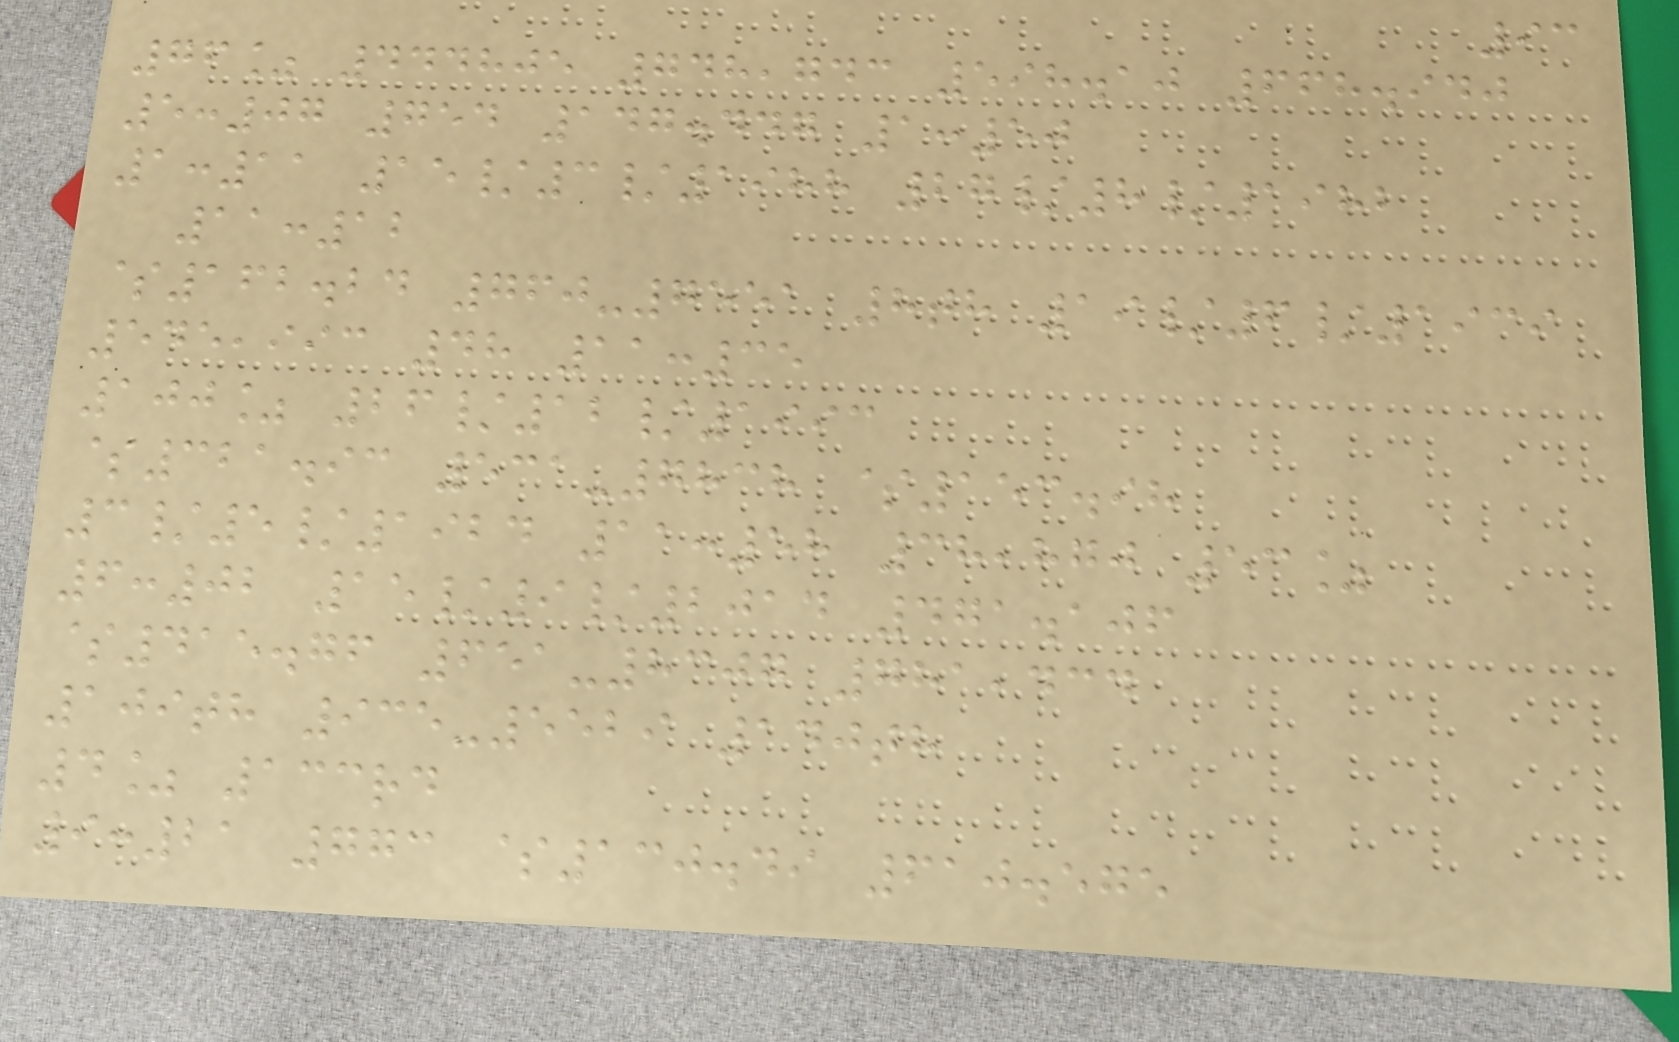93
76% 444805 748,743 598.10 668.940
5:07 754 147.447 1:50
1:11 15/3/1988 27/8/1982
11:12
$162.24 760-7551 8th 19/6/1939
545,993 48 11:35
100% 26/12/1993
$321.93 531-7838 $153.98
3/5/1924 11:58 38,870 53%
6:02 15/9/2014 471.106
$415.76 651-8307 781,434
109th 935-5529 140th
4% 133rd
9:21 773 $130.49 610.575
